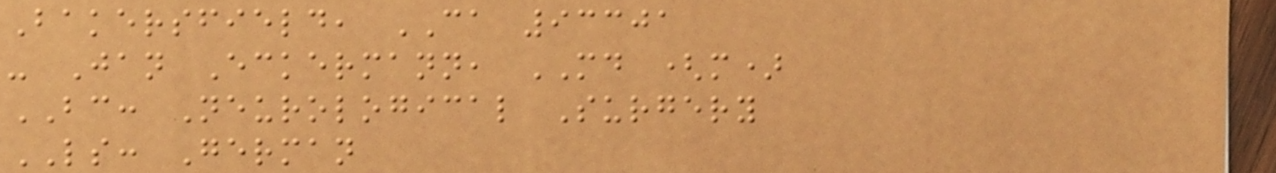Bakersfield, CA 93301
- Jan Eckermann, MD (m)
BC: Neurological Surgery
LS: German
